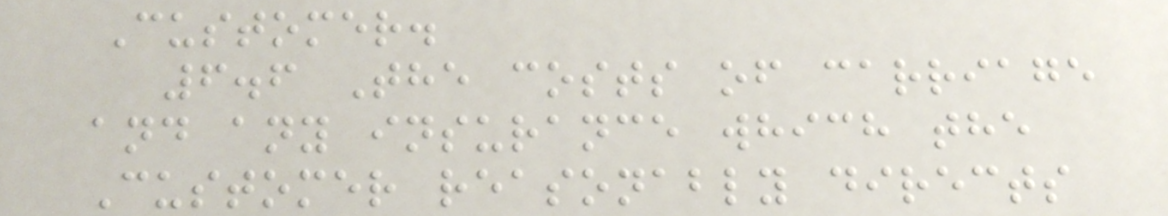Customer.
6.6 The costs of carriage
and any insurance which the
Customer reasonably directs
